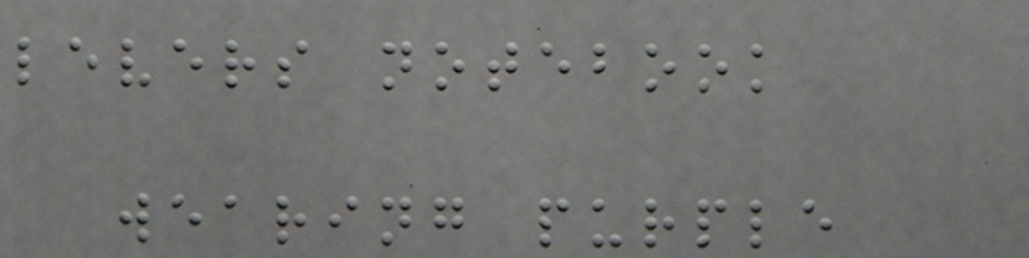levers notebook
wearing purple
